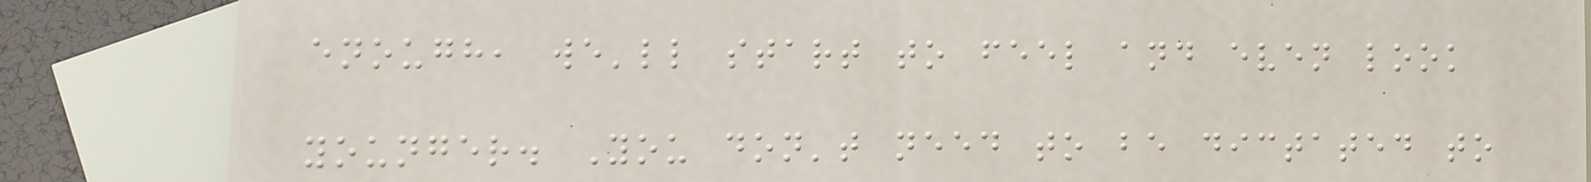enough, we'll start to feel and even look
younger. You don't need to be dictated to
